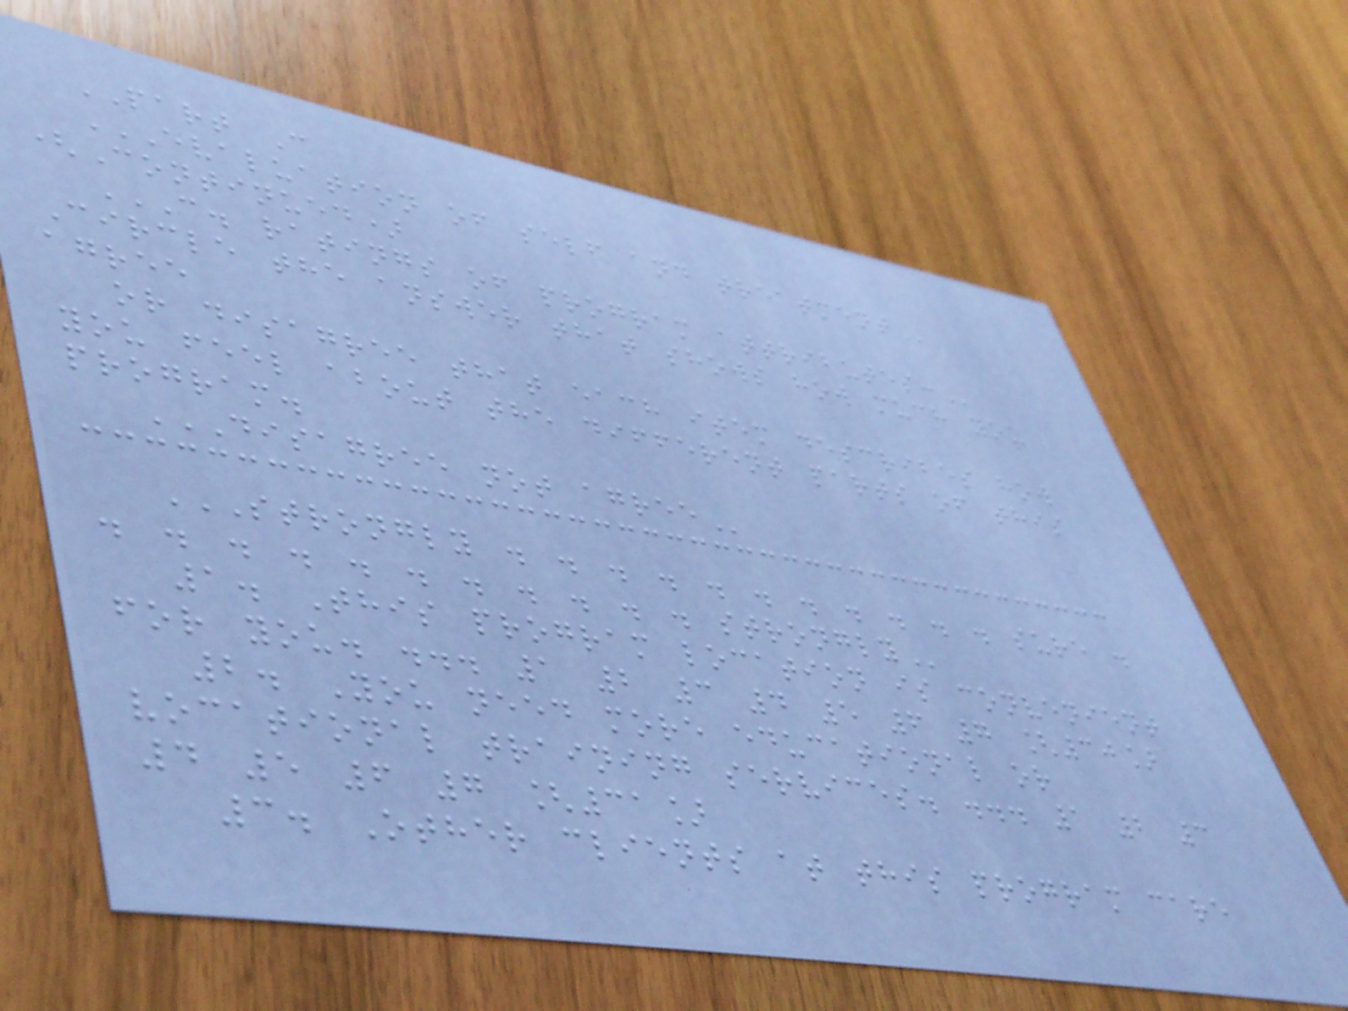PART C
EVALUATION OF SELF AND TREATMENT
(Continued)
C. RATINGS OF PROGRAM ATTRIBUTES:
Circle the answer that shows how much you
agree
or disagree that each item describes how
you feel about the different parts of this
program.
DISAGREE NOT AGREE
STRONGLY . . . . . . . . . . . SURE .
. . . . . . . . . . . STRONGLY
1. This program location is convenient
for you. ... 1 2 3 4 5 6 7 [30]
2. You need more educational or
vocational training services. ... 1 2 3
4 5 6 7 [31]
3. Other clients at this program care
